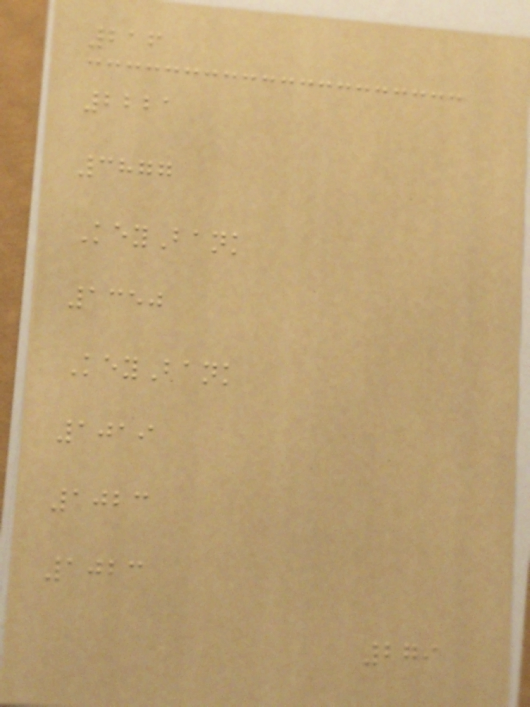216
2221
3877
KeyBank
1350
KeyBank
1019
1023
1023
279
